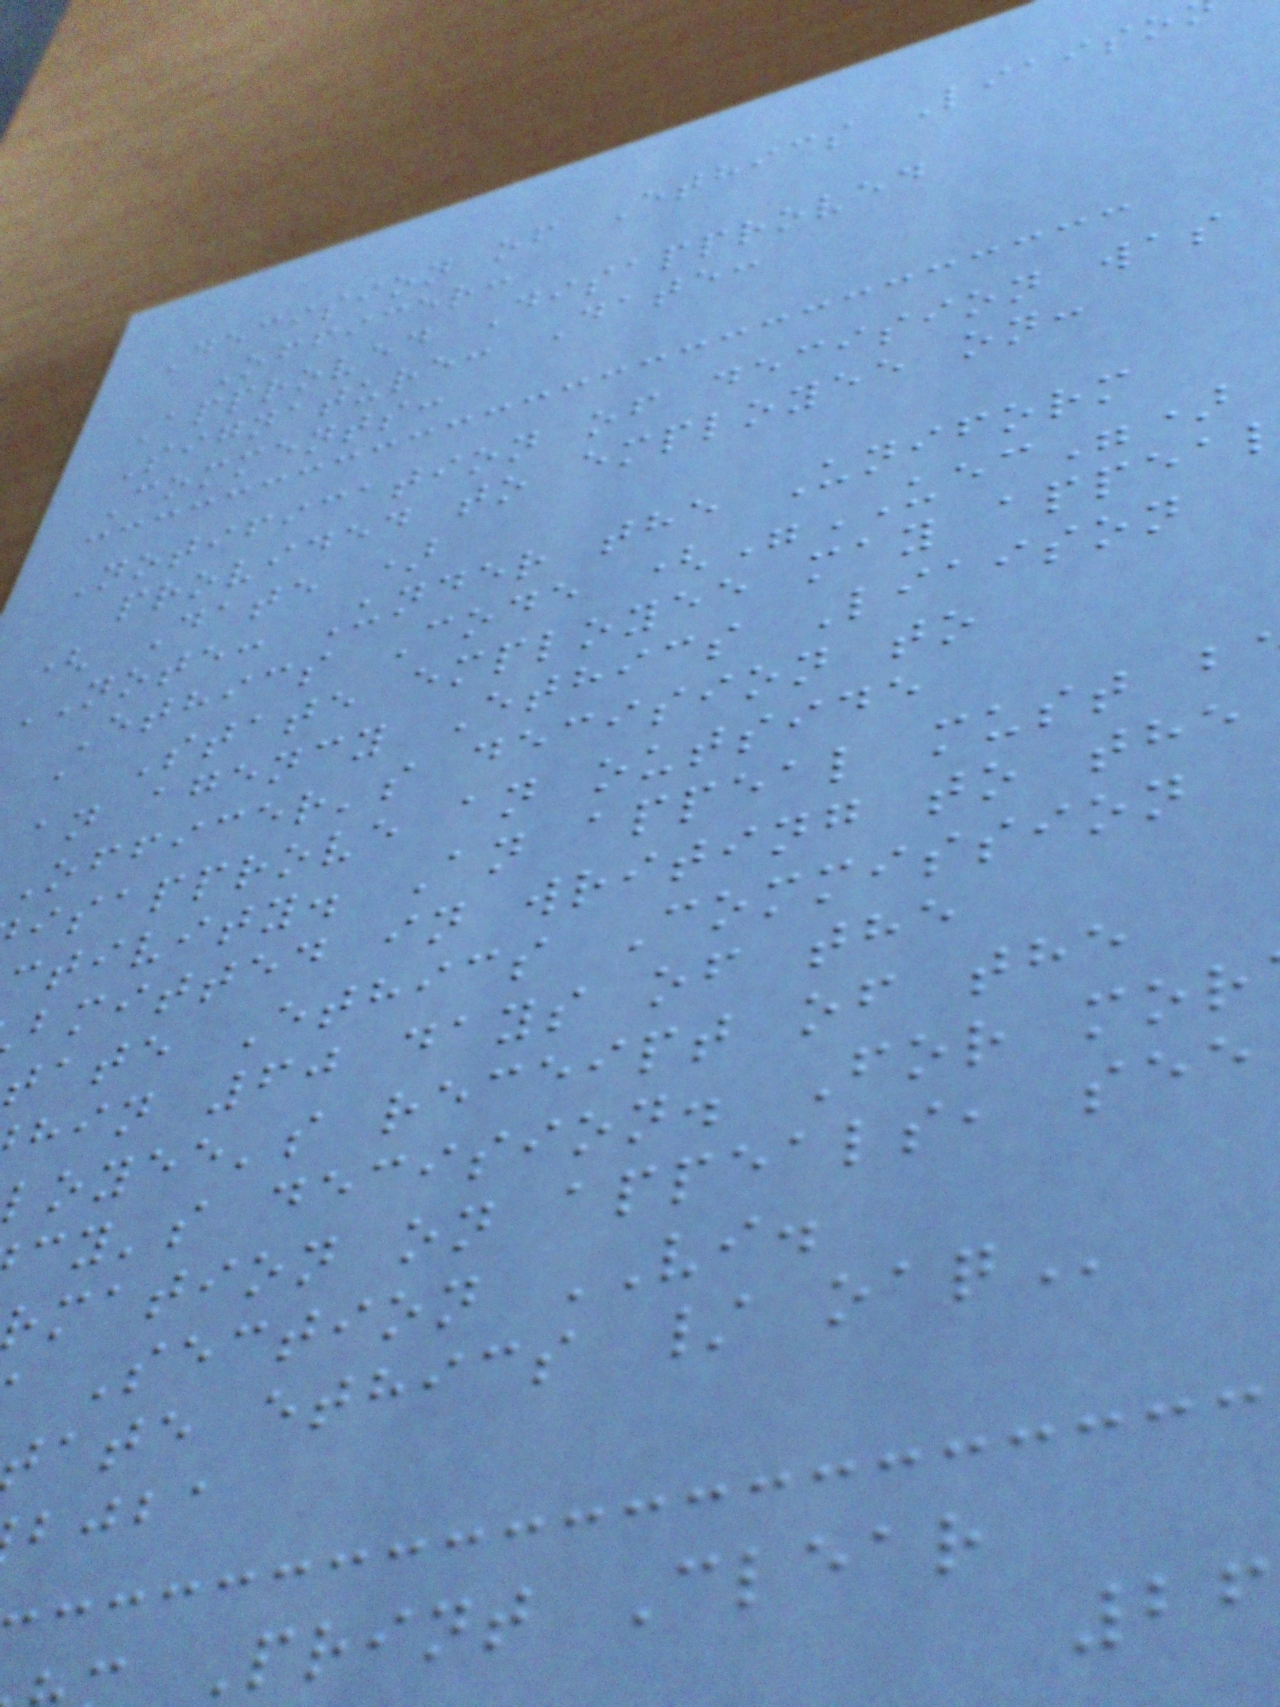Decision of Ethics Liaiso
Officer:
Approved Disapproved
Signature: Date:
Comments:
Notification of decision was
provided to employee on:
( Date )
NOTE: Under the Uniform
Ethics Code ("UEC")
a State employee may appea
an agency Ethics Liaison
Officer's decision to
isapprove an outside
ctivity. An appeal must b
bmitted in writing to the
tate Ethics Commission
hin 60 days of the
loyee's receipt of the
cy's decision. For mor
mation on appeals, see
Section VI.
ate ethics /
bjba
Print Clear
